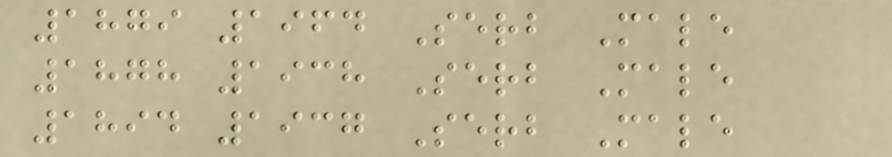1879 1964 Serb Male
1878 1938 Serb Male
1894 1937 Serb Male
